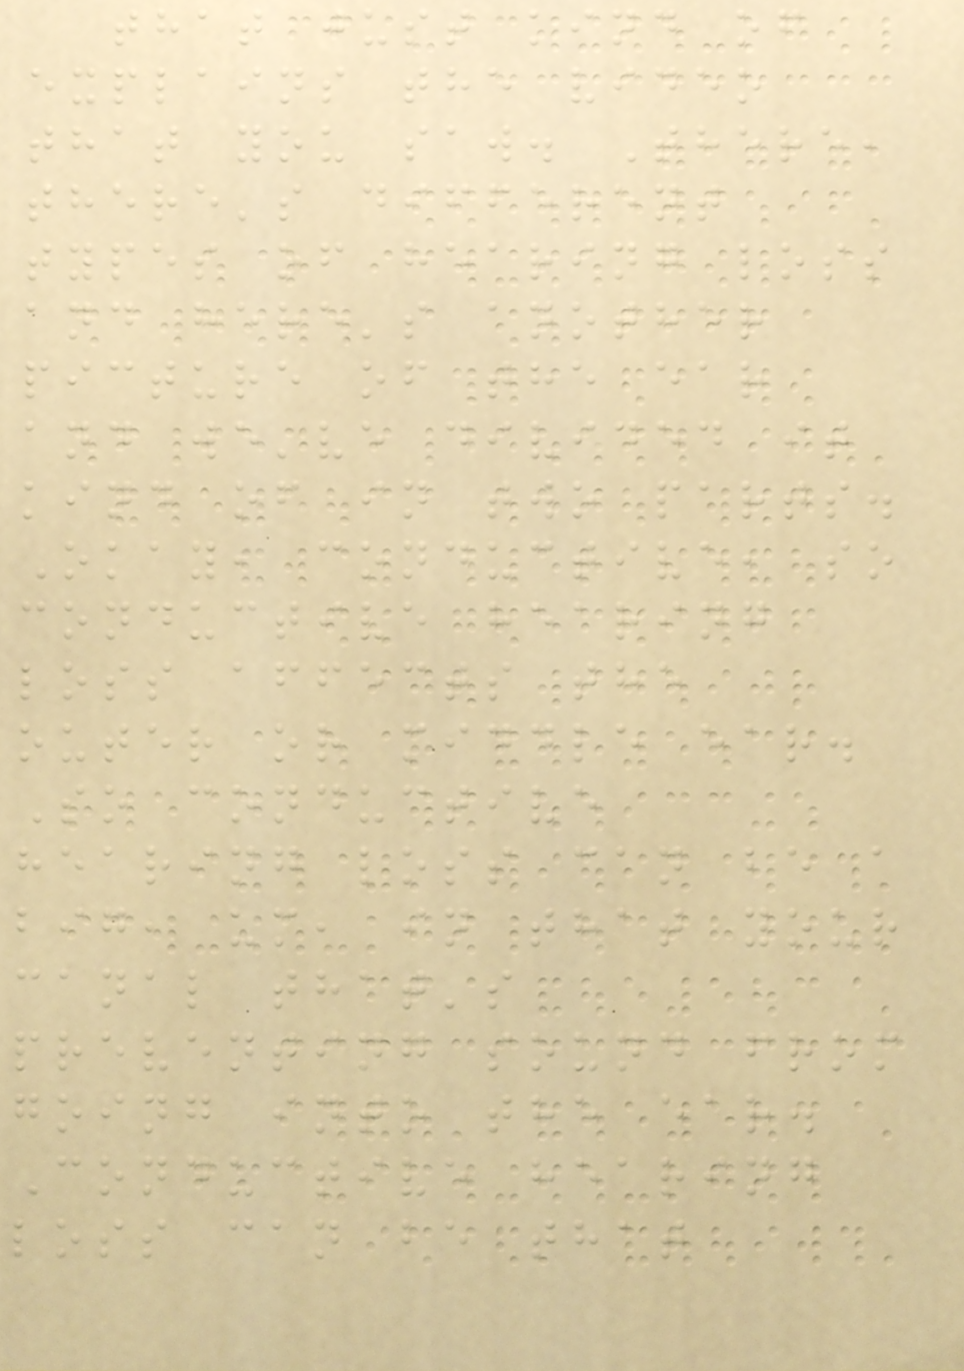that just kind of
explains the video
that you saw. There,
there's different
types of hearing loss
and here's another
picture of the ear
and we've divided it
kind of in two parts.
Okay, conductive, so
conductive hearing
loss affects the
outer or middle ear.
So conductive
hearing loss can be a
big, um, in that your
canal that's
preventing sound from
going into the ear.
Conductive hearing
loss can be that
